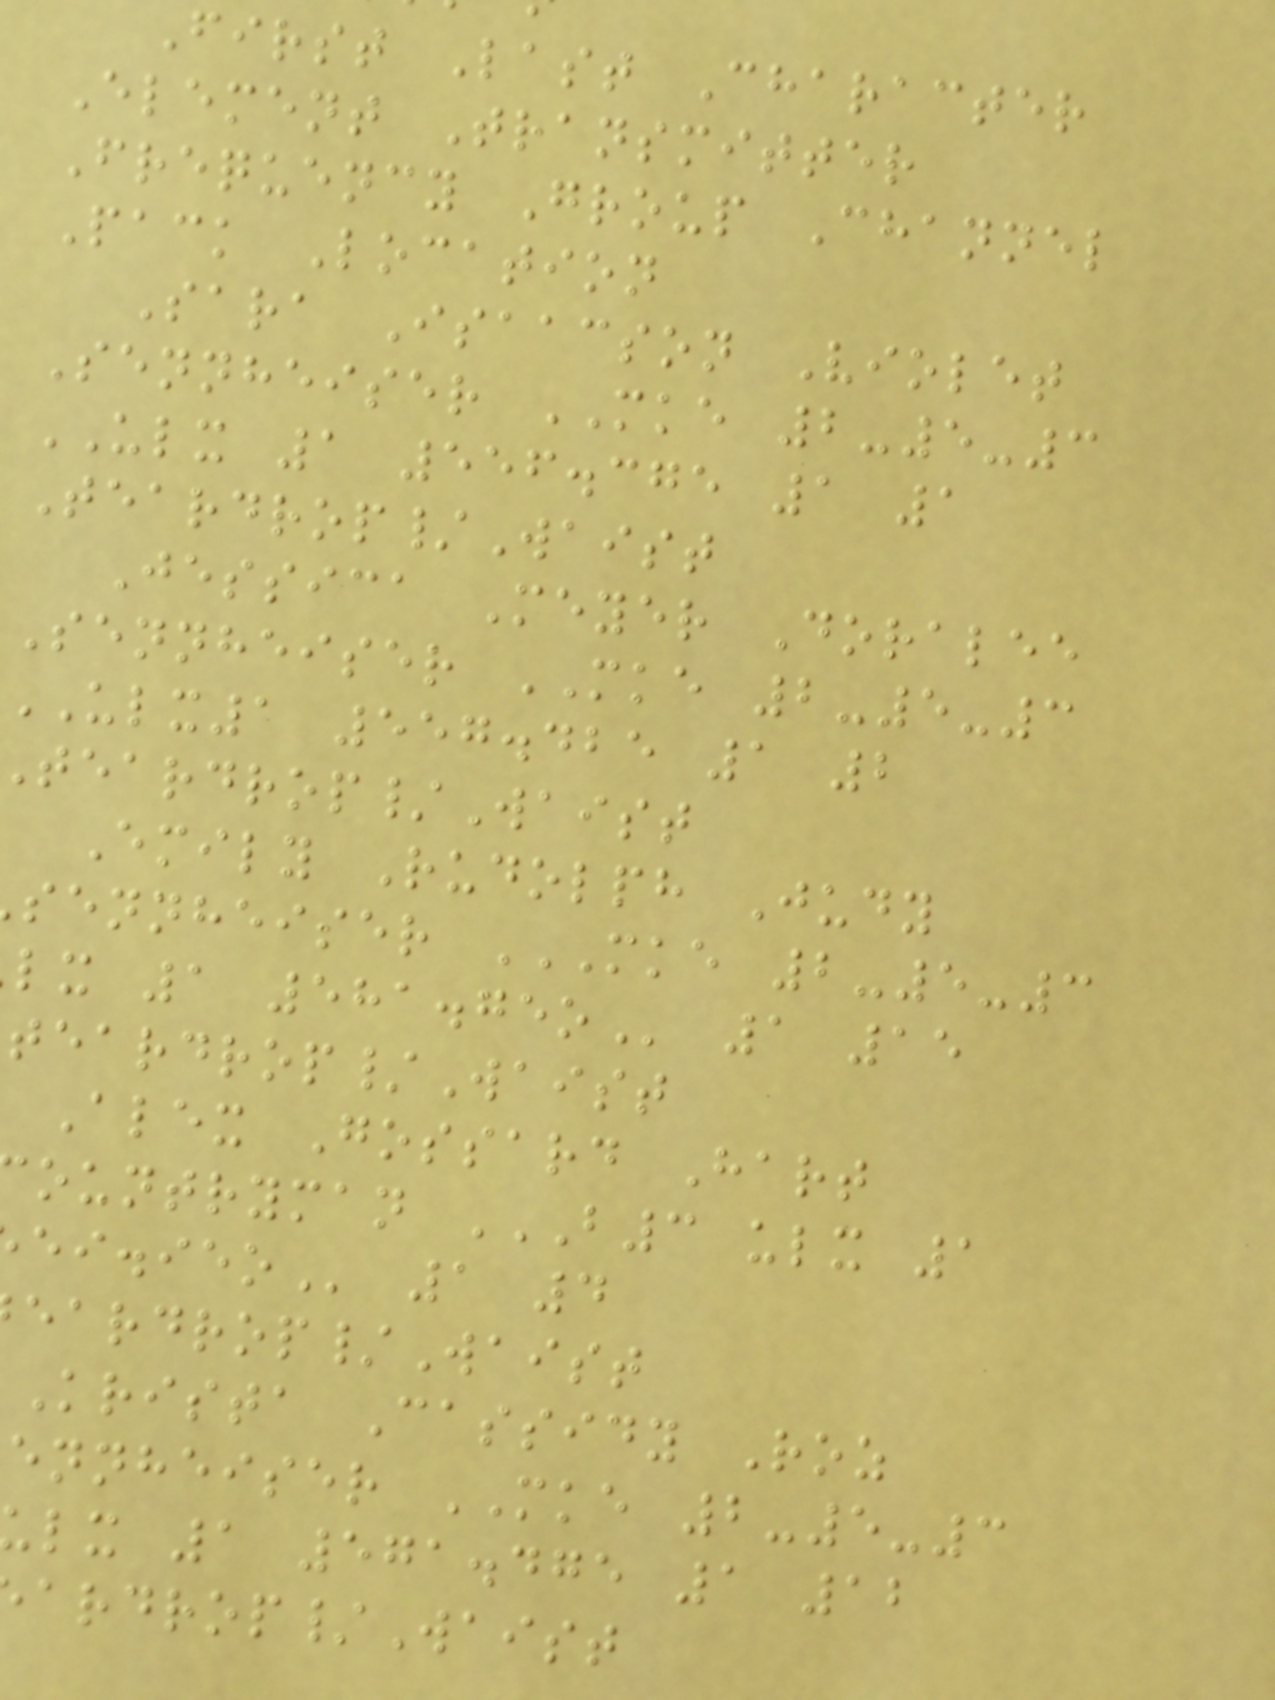First Last Character
Element Transmitter
Frequency Group Channel
Pack Location
Sara Isaacson Violet
Sennheiser MKE 2-5-3
ULX 1 556.375 1 1
Teardrop/Waist
Jessica Meyer Doralee
Sennheiser MKE 2-5-3
ULX1 557.425 1 2
eardrop/Waist
Emily Rudolph Judy
eardrop/Waist
Alex Gossard Hart
1 4
eardrop/Waist
Krista Cassidy Roz
ennheiser MKE 2-5-3
lx 1 571.475 1 12
ardrop/Waist
